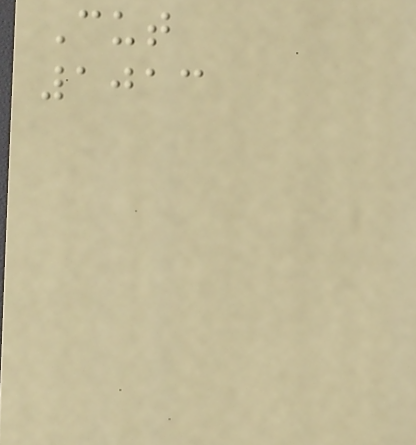Cut
1013
